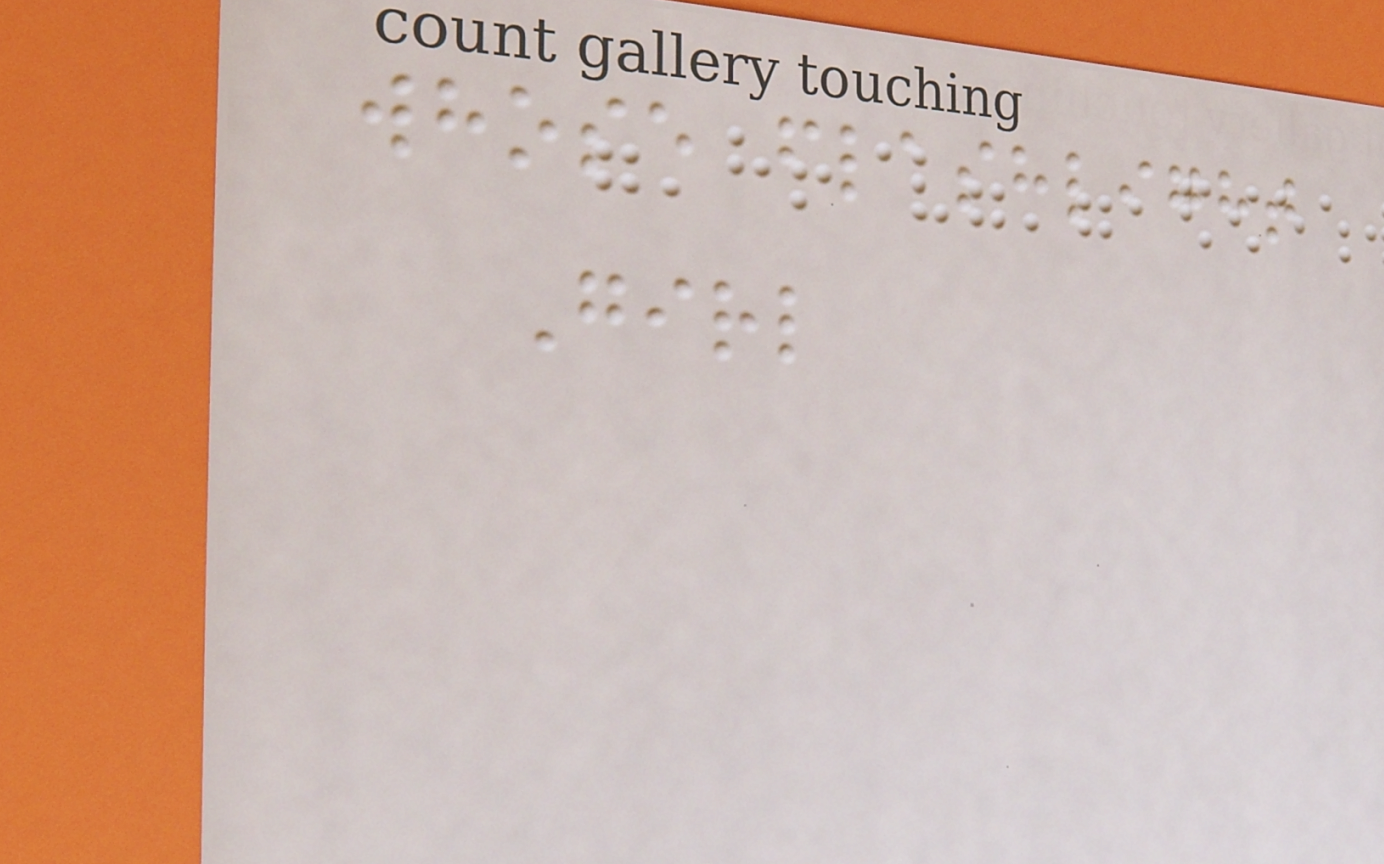whose flashlight
Girl
